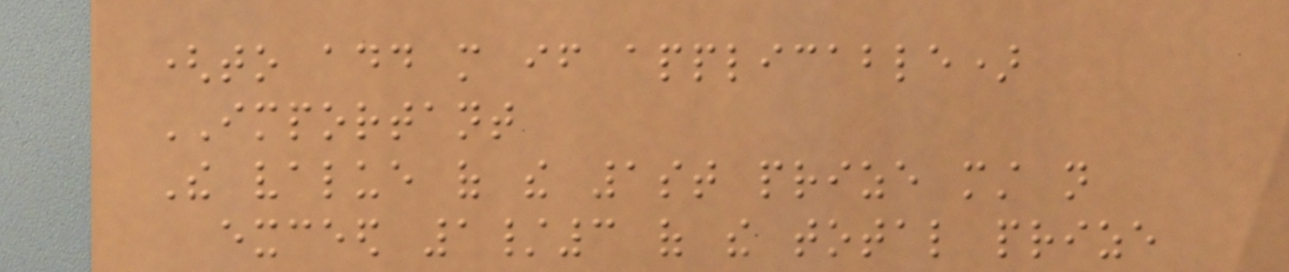(to add more if applicable)
IMPORTANT
The value of the 1st prize must not
exceed 1/3 of the total prize
